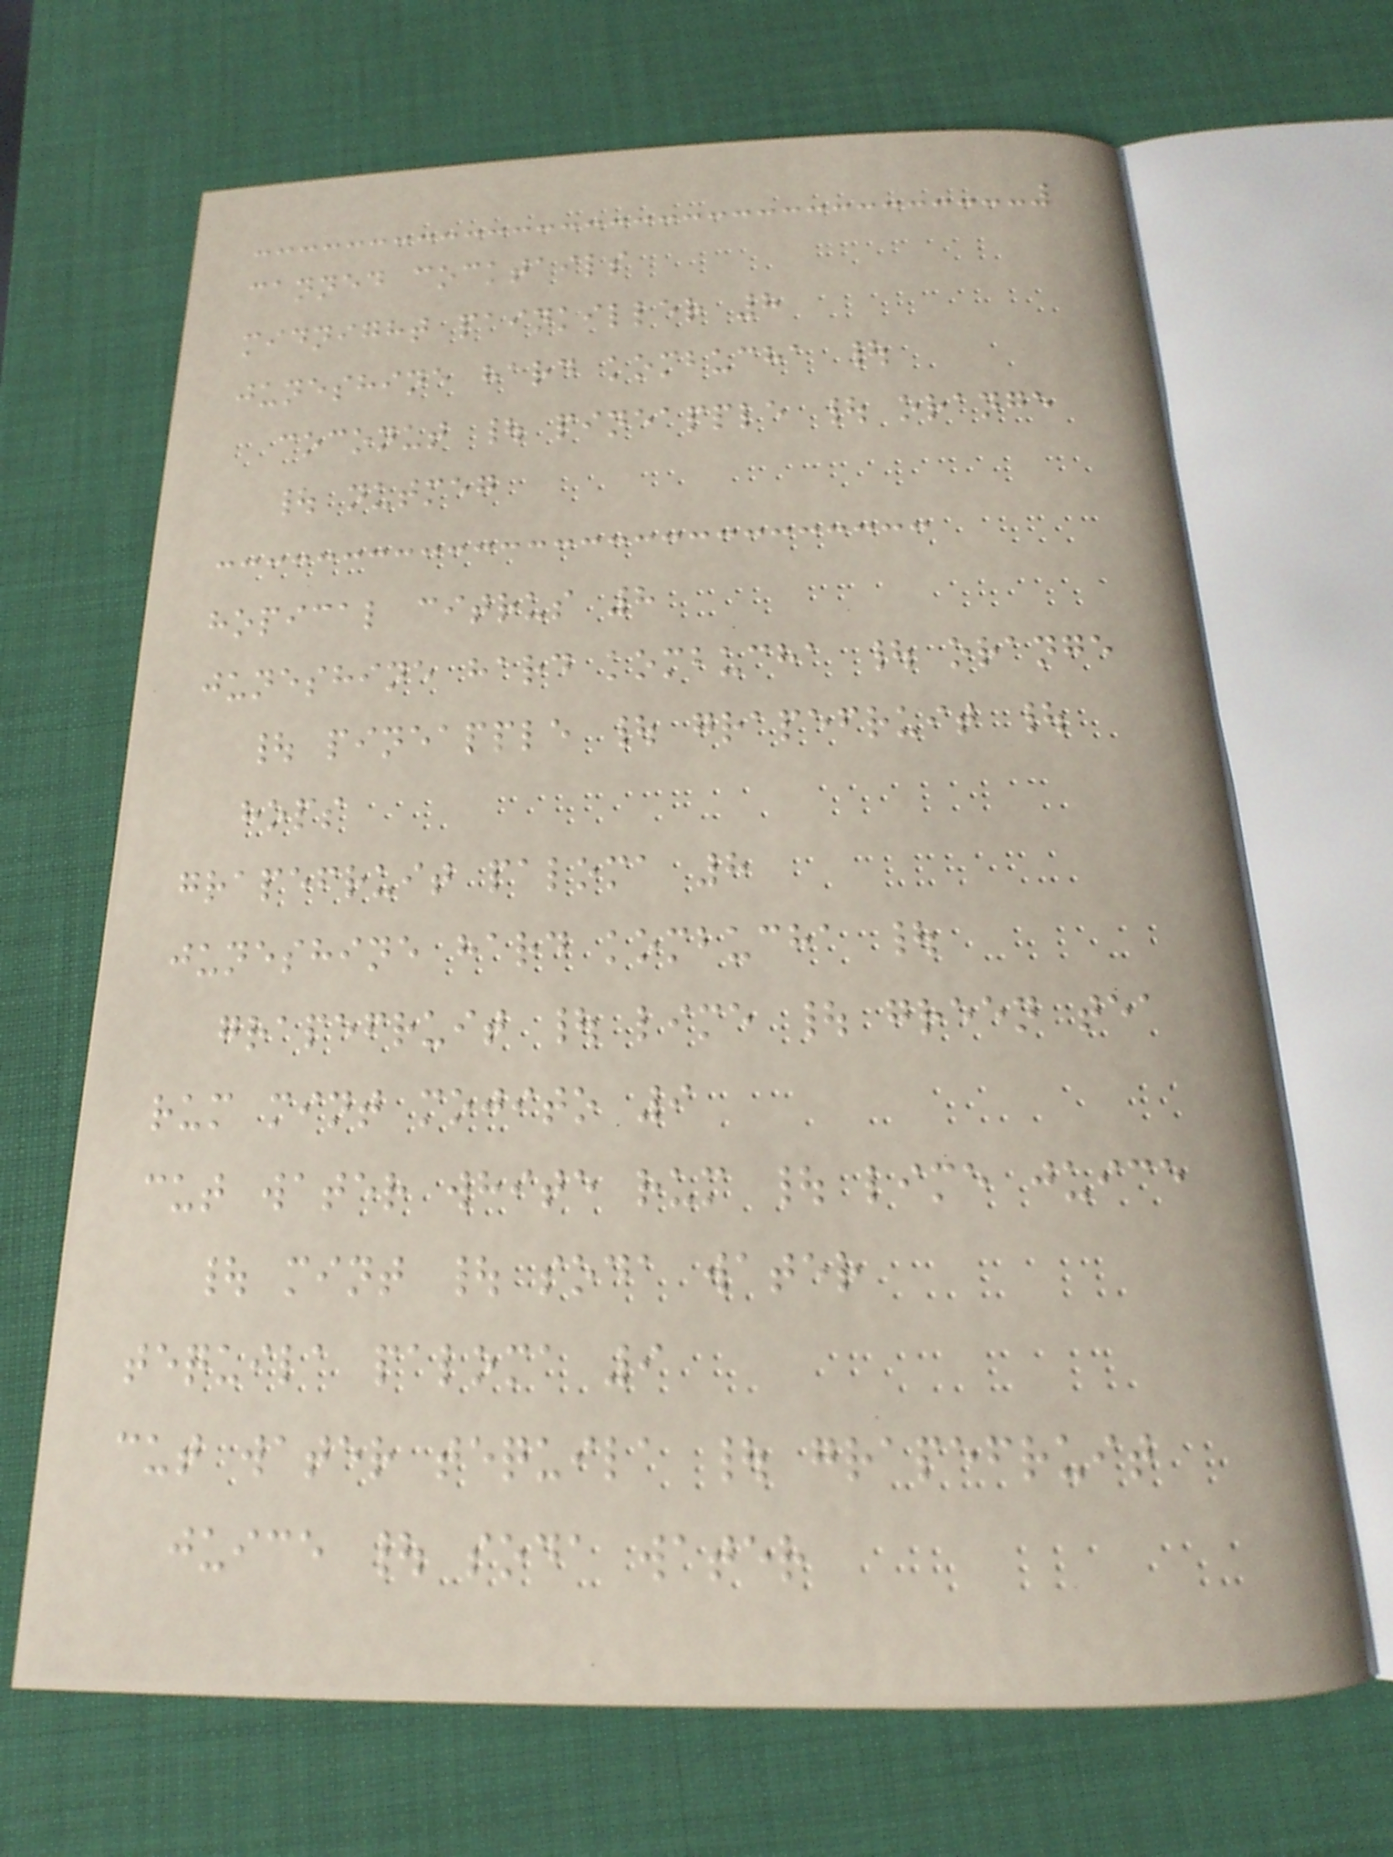canned cocktails
midnight painkiller 8
juneshine hard kombucha |
coconut | pineapple | orange
| nutmeg
hopical citrus 8
juneshine hard kombucha | orange
| pineapple | grapefruit |
hops
grapefruit paloma 8
juneshine hard kombucha |
grapefruit | lime | green tea
rum mint mojito 9
cut water white rum | lime juice
| mint | soda water
tequila paloma 9
cut water tequila | grapefruit
juice | soda water
